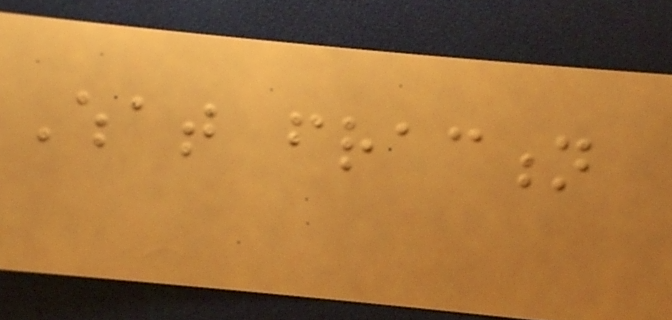What fraction
